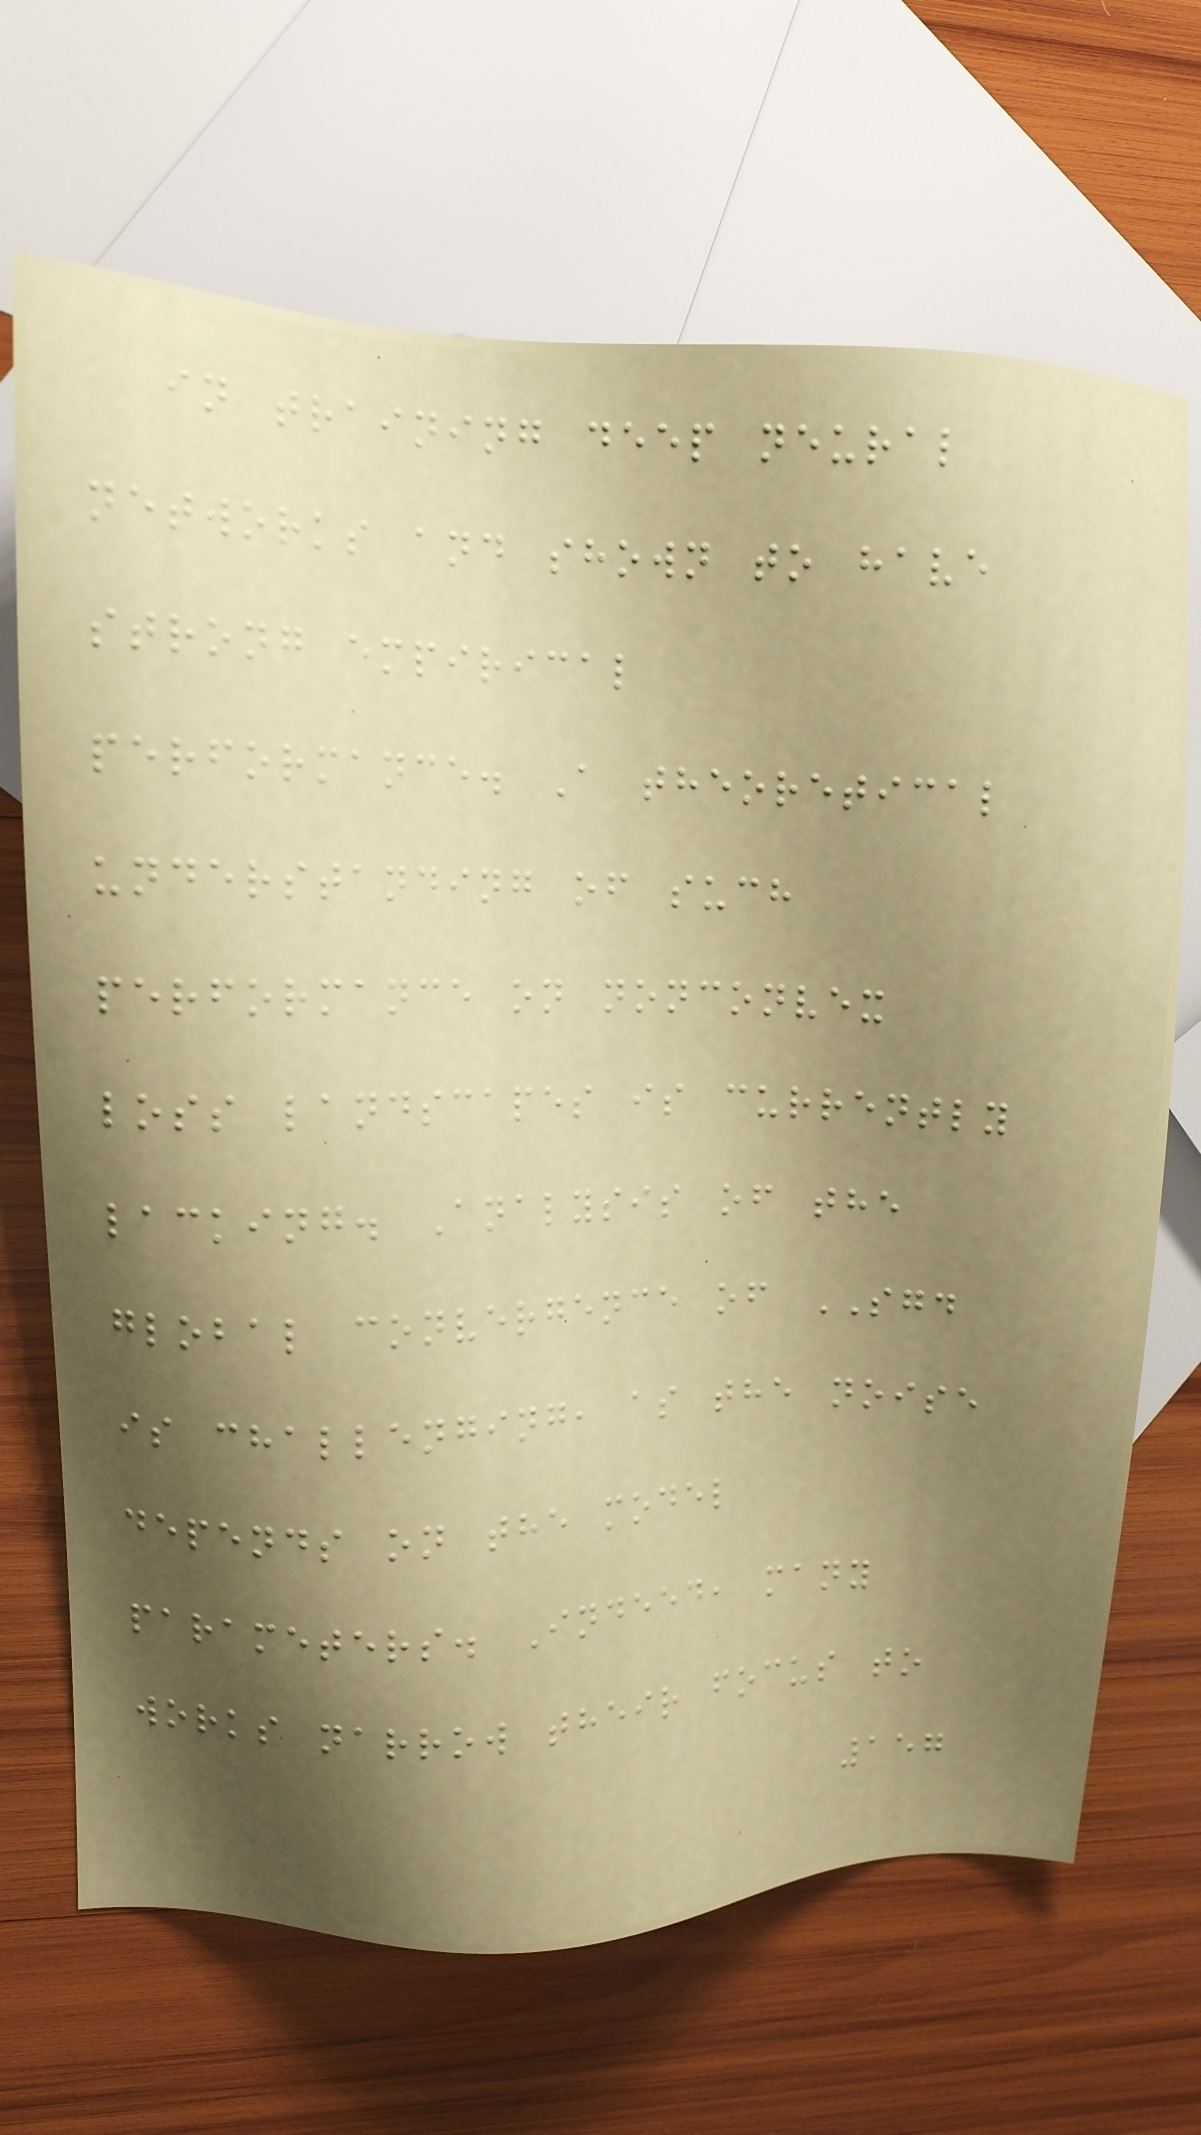in training deep neural
networks and shown to have
strong empirical
performance. A theoretical
understanding of such
performance on nonconvex
loss landscapes is currently
lacking. Analysis of the
global convergence of SGD
is challenging, as the noise
depends on the model
parameters. Indeed, many
works narrow their focus to
157
